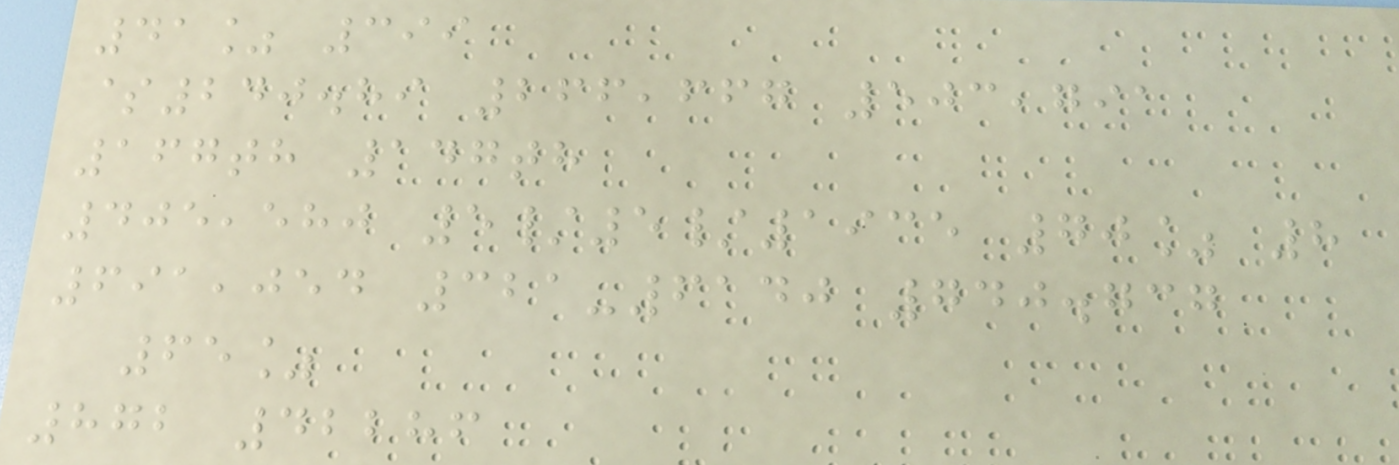41% 399
$240.89 266,667 503,791
167th 147th
405,580 5/5/1935 70% 8
691,054 321-6140 740.737
65%
872 42286
